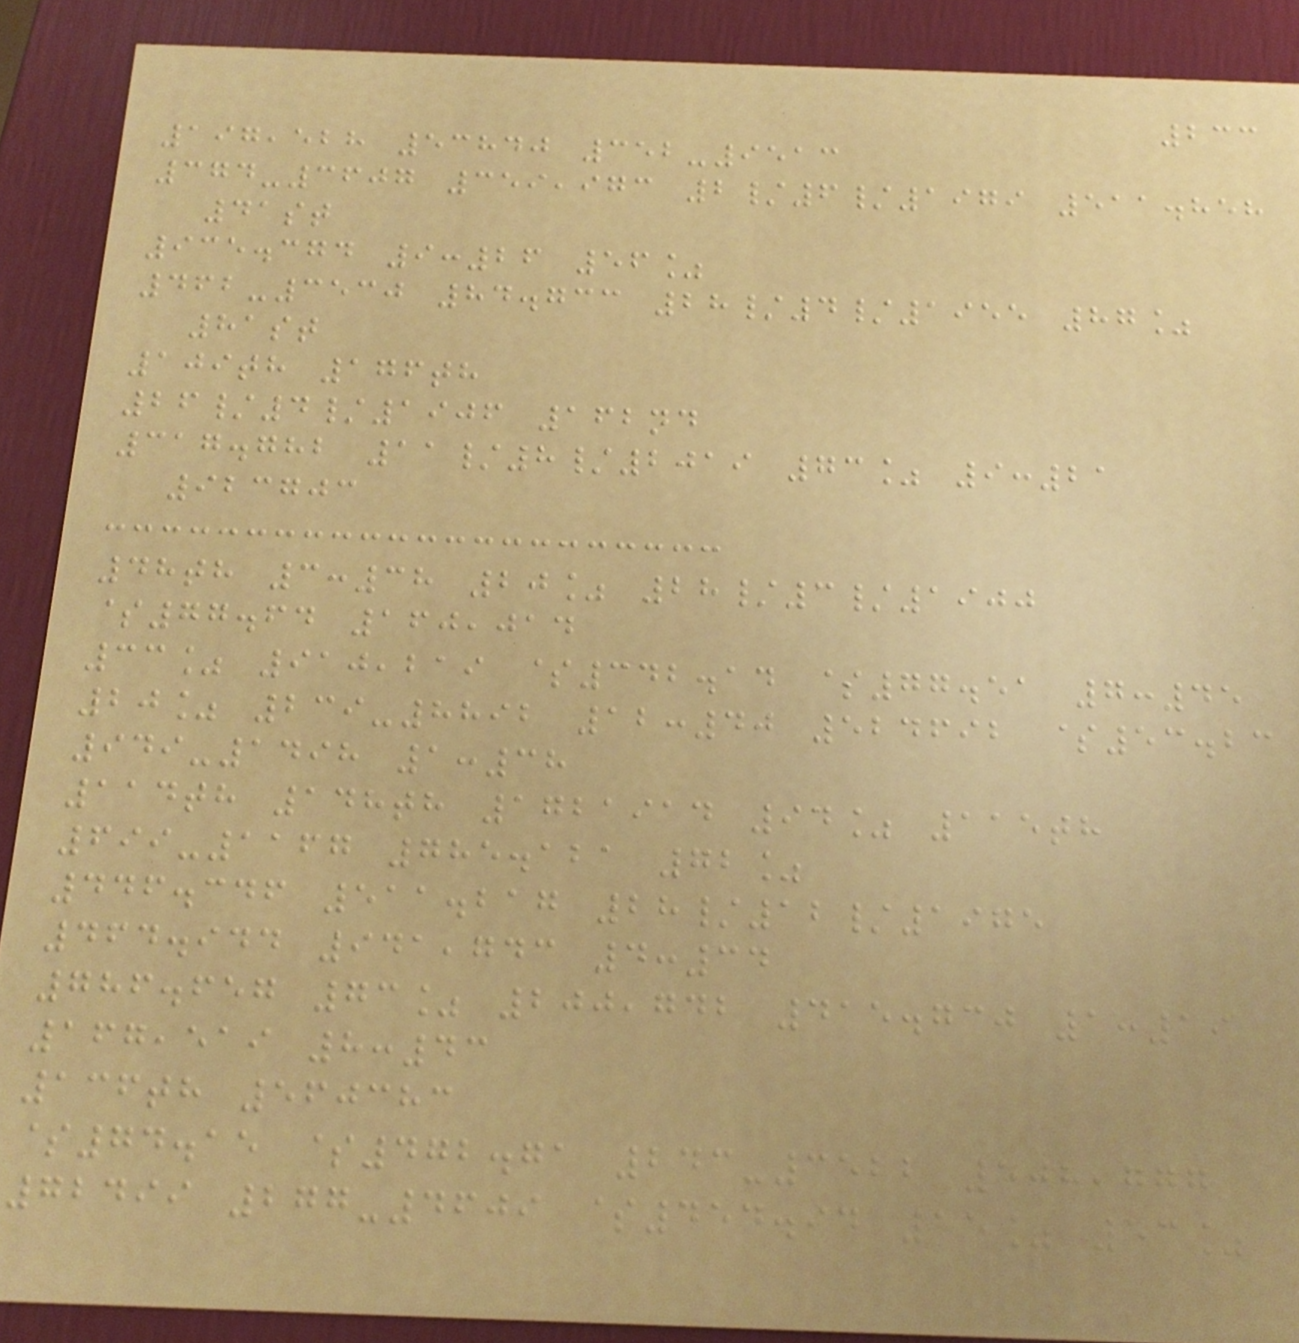233
197,528 53840 352-9513
374-3607 359,973 2/6/1979 511.858
41st
935.374 9:26 56%
462-3530 84.733 28/4/1955 87%
81st
109th 176th
26/4/1906 162nd
317.782 11/8/2019 73% 9:21
923703
48th 3:38 20% 28/3/1900
$77.64 160,014
33% 910,219 $342.14 $77.51 7:45
20% 239-8892 12:40 524692 $53.23
949-1498 1:38
114th 148th 1721914 94% 115th
699-1167 785.121 72%
446.346 511.217 28/12/1975
464.944 941,743 4:34
786.657 73% 200,742 415.730 1:19
167,519 8:43
136th 560383
$74.15 $472.71 243-3522 508,777
72499 277-4609 $454.94 15% 53%
